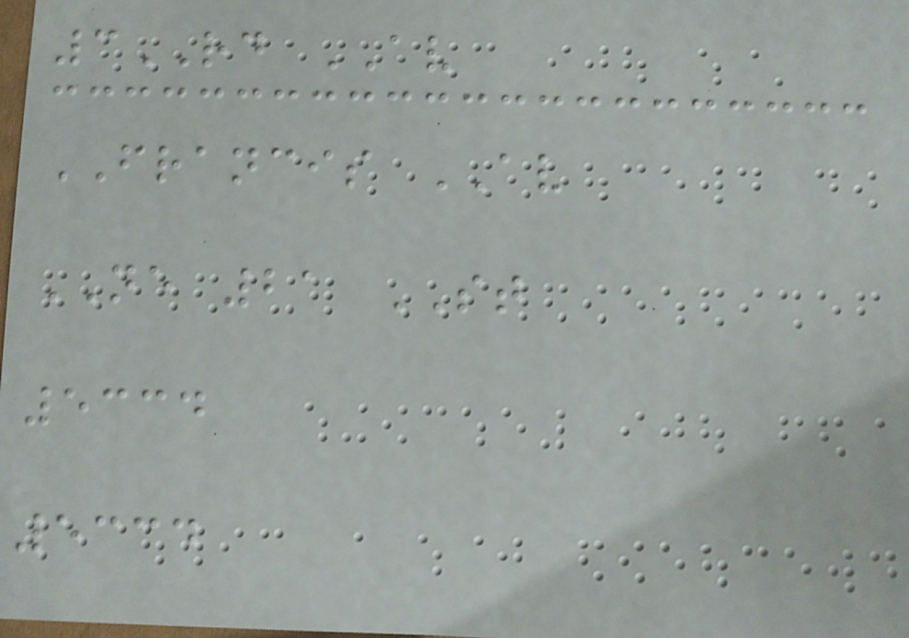3RD AV
FRANCIS AV
NE 21 ST
5334
5334
